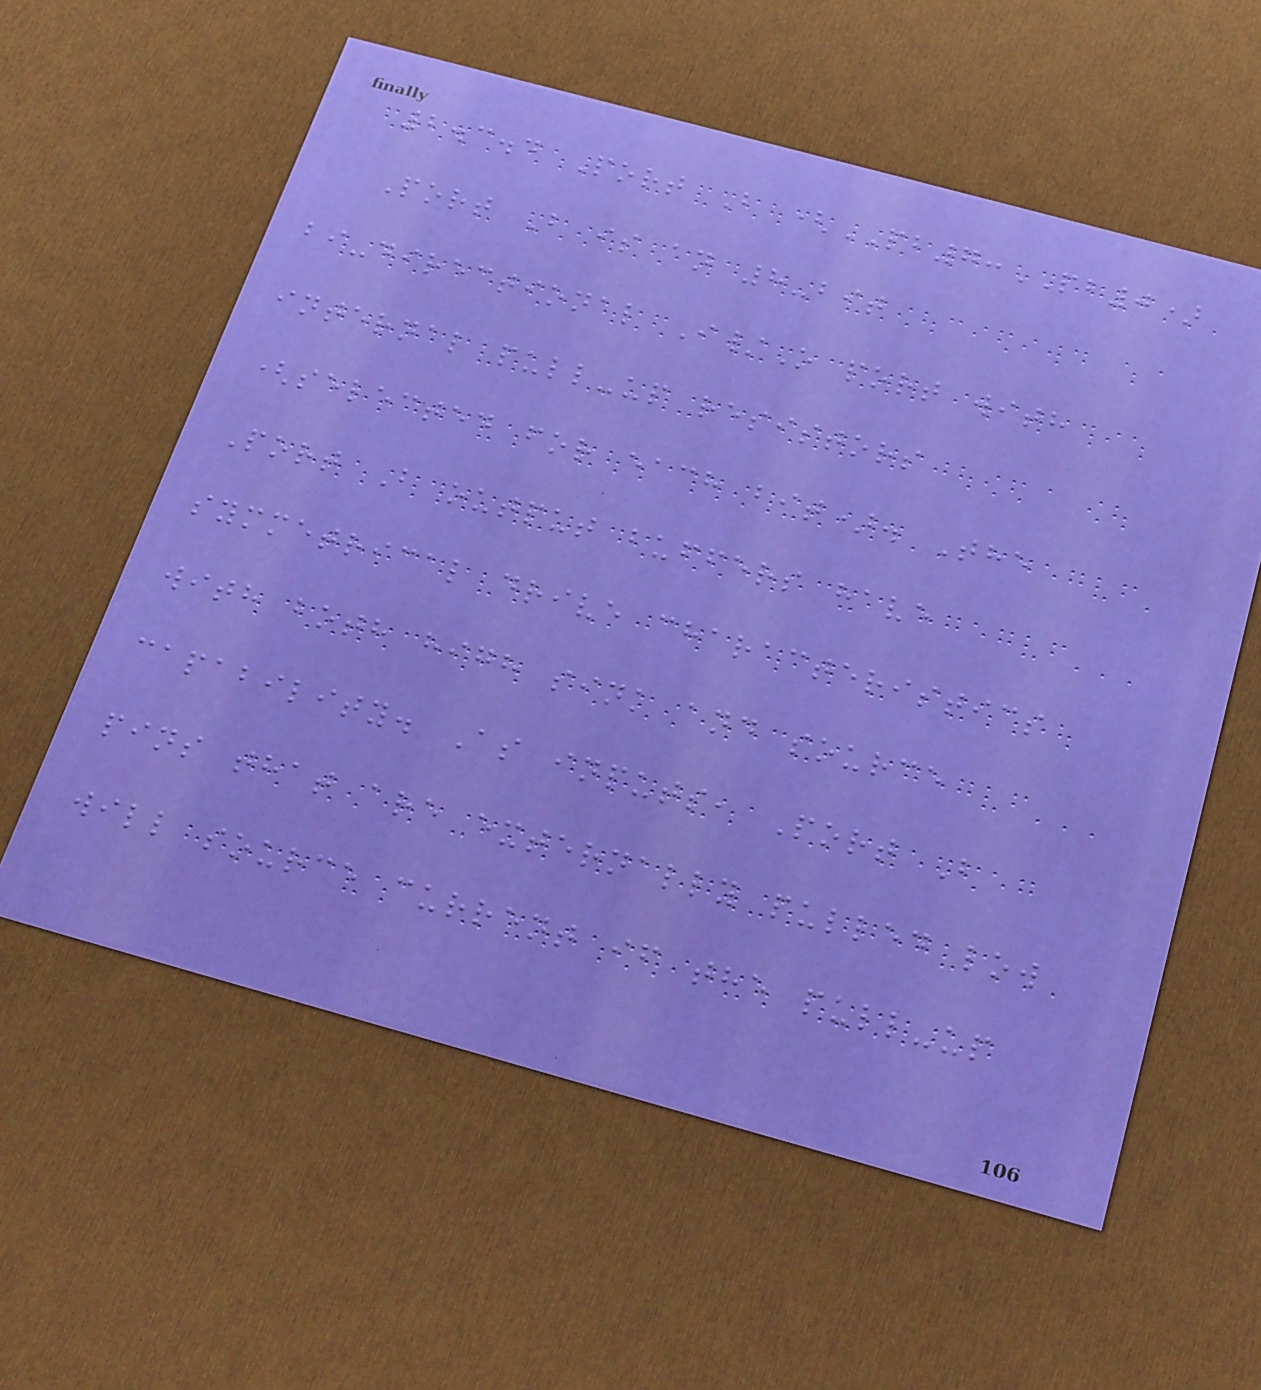2.3.4 Port B (PB7:PB0)
Port B is an 8-bit
bi-directional I/O port with
internal pull-up resistors
(selected for each bit). The
Port B output buffers have
symmetrical drive characteristics
with both high sink and source
capability. As inputs, Port B
pins that are externally pulled low
will source current if the pull-up
